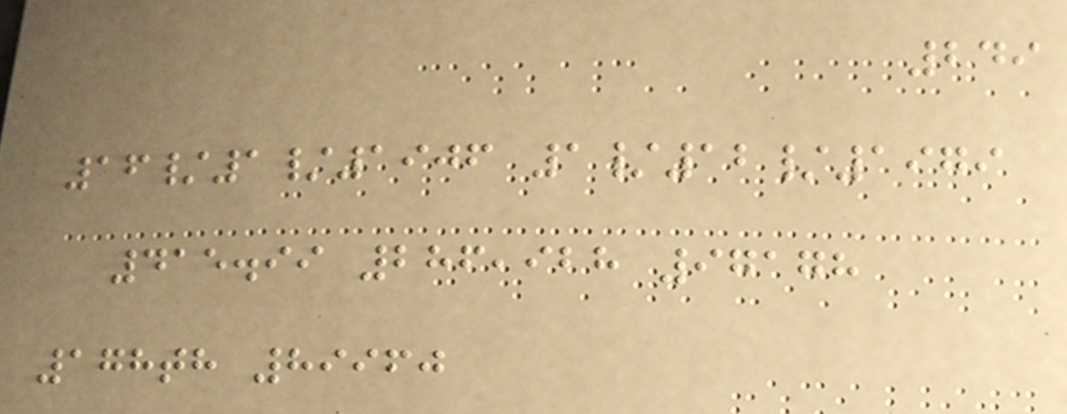249
16/1/1906 1/12/1979
415.99 286,928 97178
178th 89960
